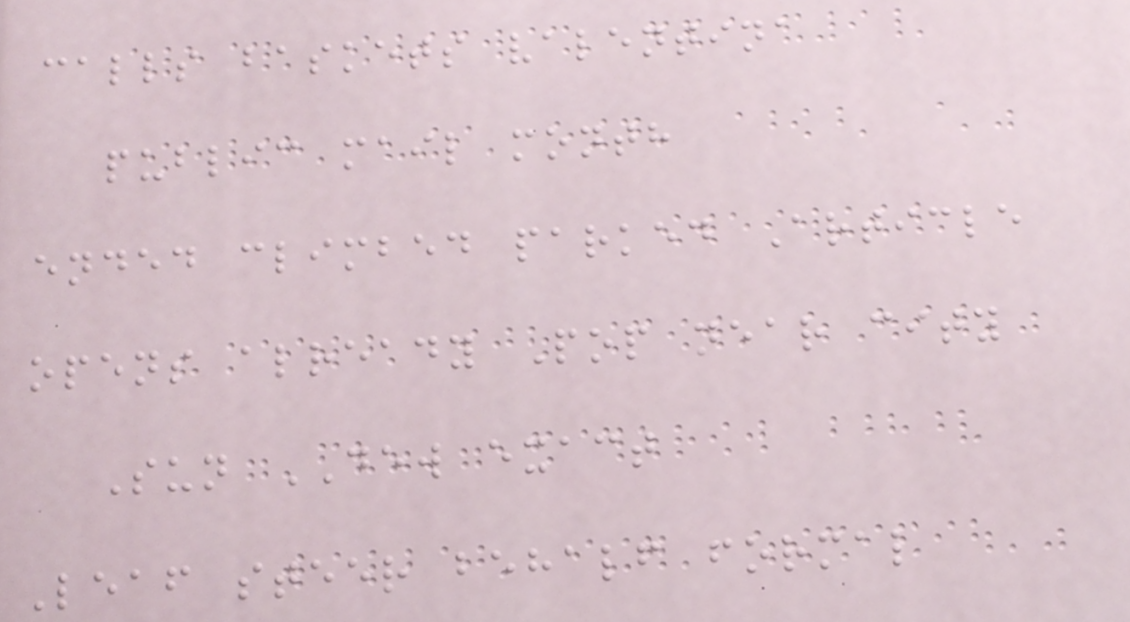calls baskets valentina
public mail month
ended climbed parked Article
opens already Pop near city
Sun DEW exact
Leaf steer behalf formal
